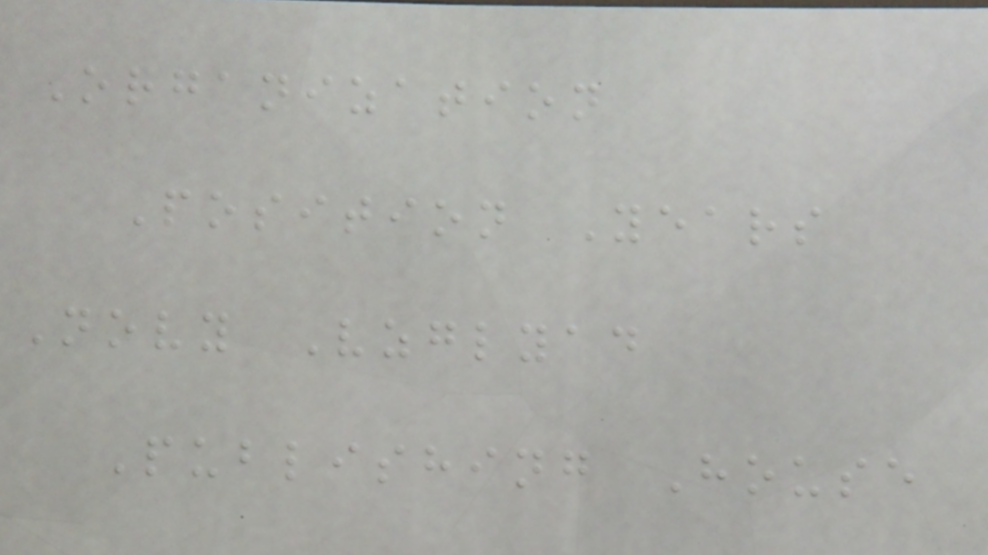Organization
Position Years
Novy Vzglyad
Publishing House
